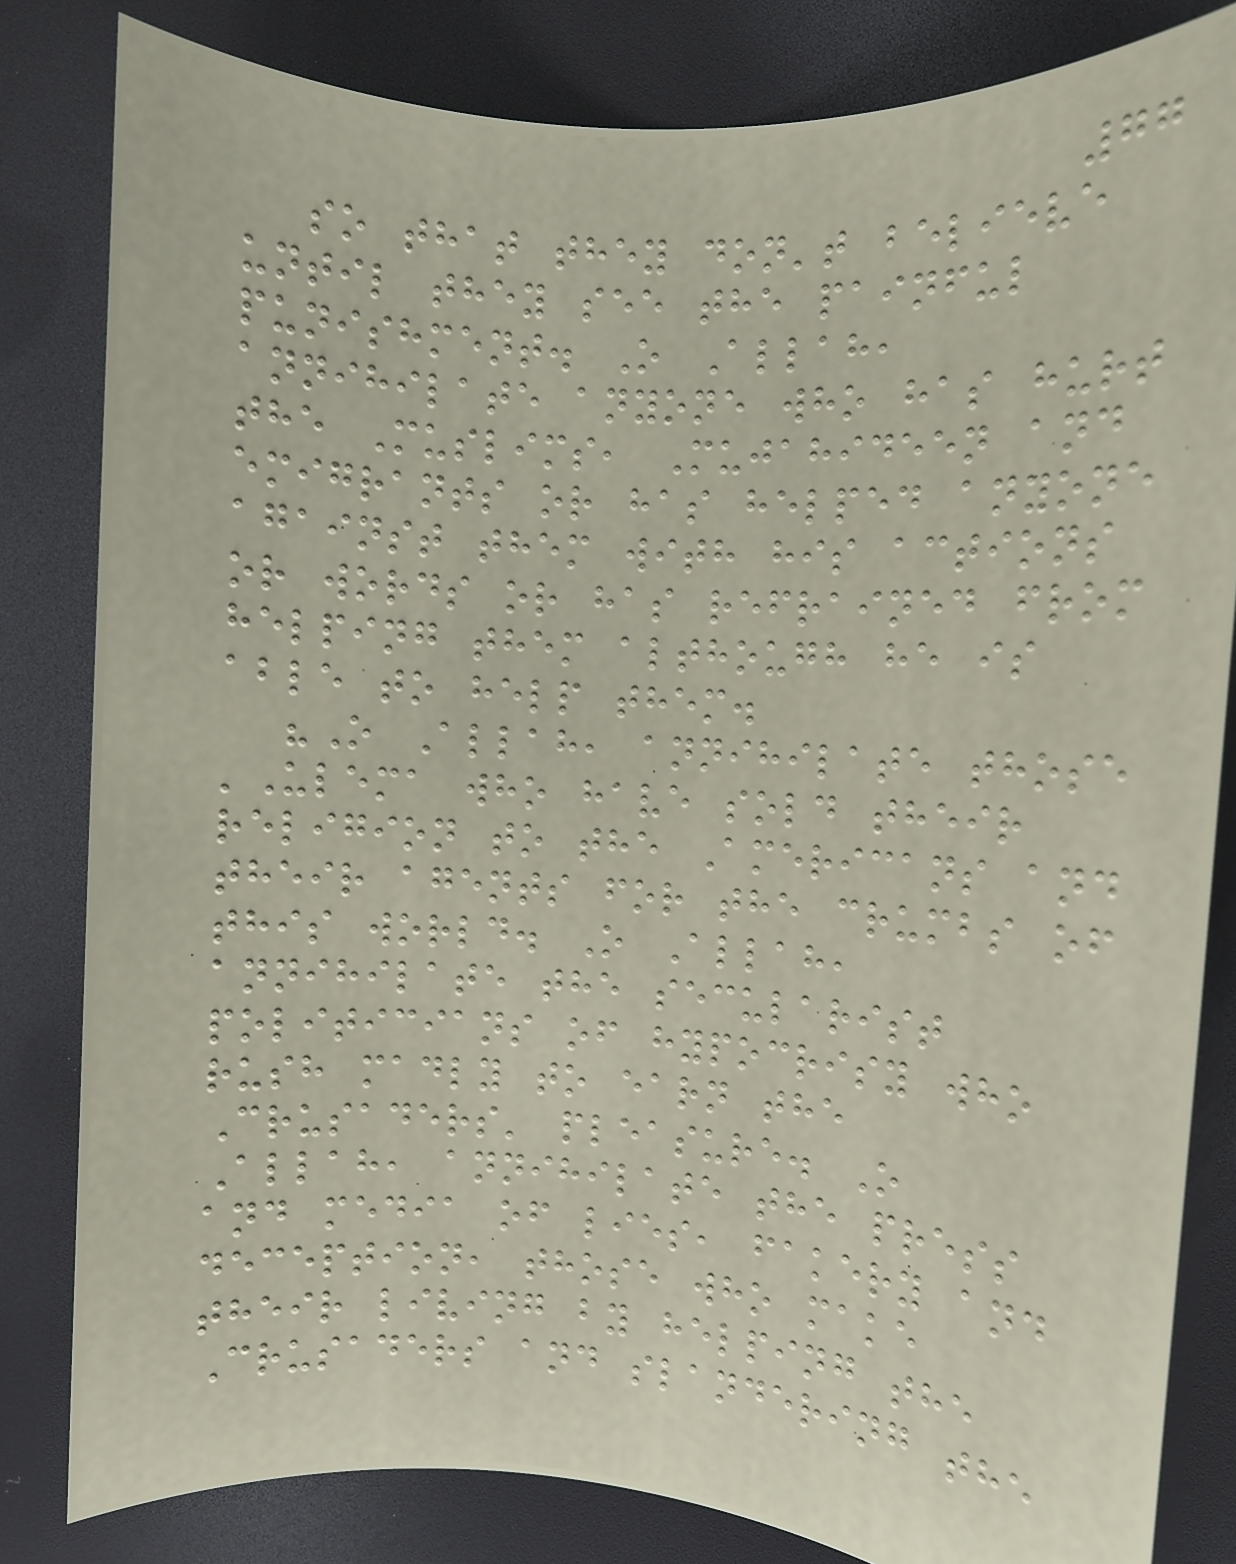77
so that they don't believe
until they see the painful
punishment. O Allah,
annihilate anyone who has hurt
the Muslims, Mujahideen and
emigrants or has helped anyone
against them with his actions
or words or has refrained from
helping them although he is
able to help them.
"O Allah, annihilate those
'Ulema who have sold their
religion to the Americans and
their agents for the crumbs of
this world. O Allah,
annihilate the secularist
politicians of hypocrisy who
rush madly to earn the
Crusaders' pleasure. O
Allah, annihilate the press
and media of lies, fakery and
deception, those who make
their living by helping the
Crusaders and slandering the
